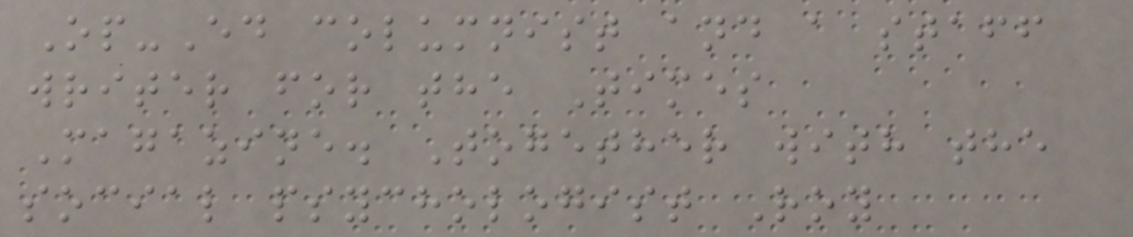Op-Ed columnist and a staff
writer for the Times
Magazine. Together with the
social psychologist Roy
